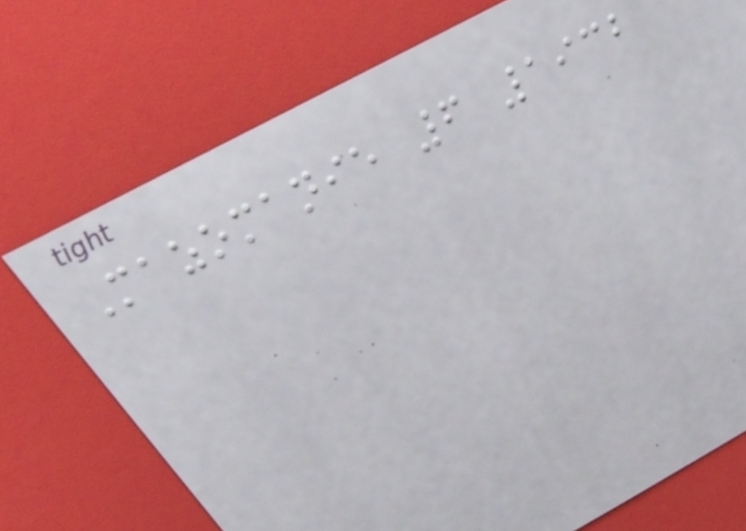Mazomanie 6 1932
